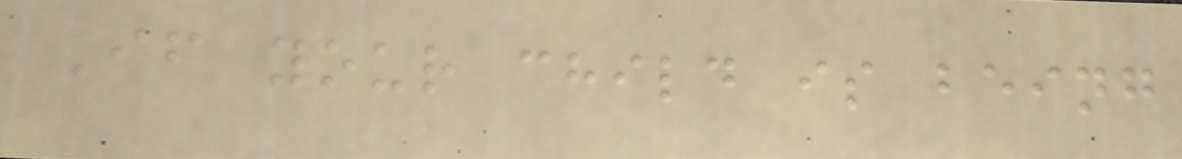If your child is being
